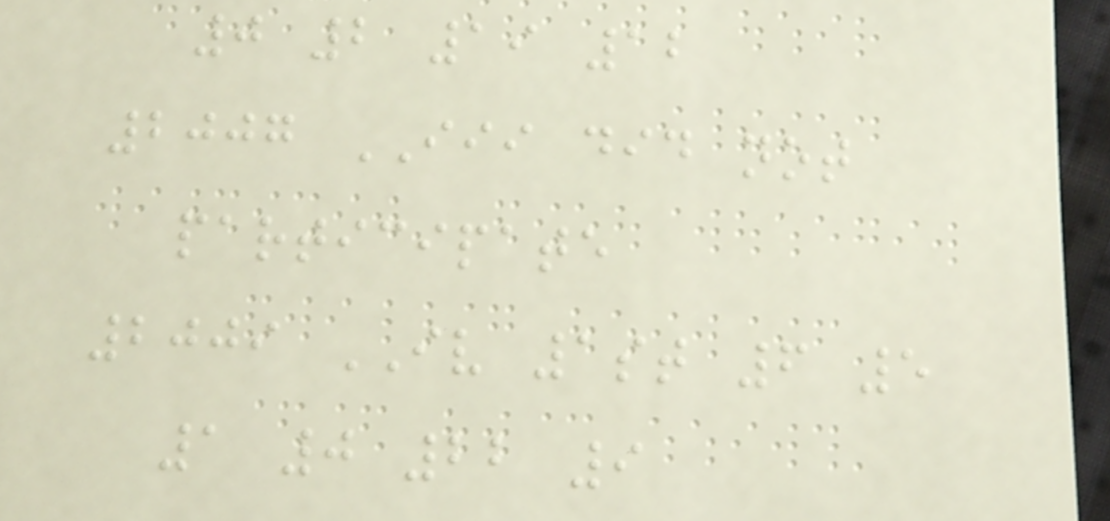0 2 19 12
2007 III did not
participate
2009 IV 1st 6 5
1 0 22 9
